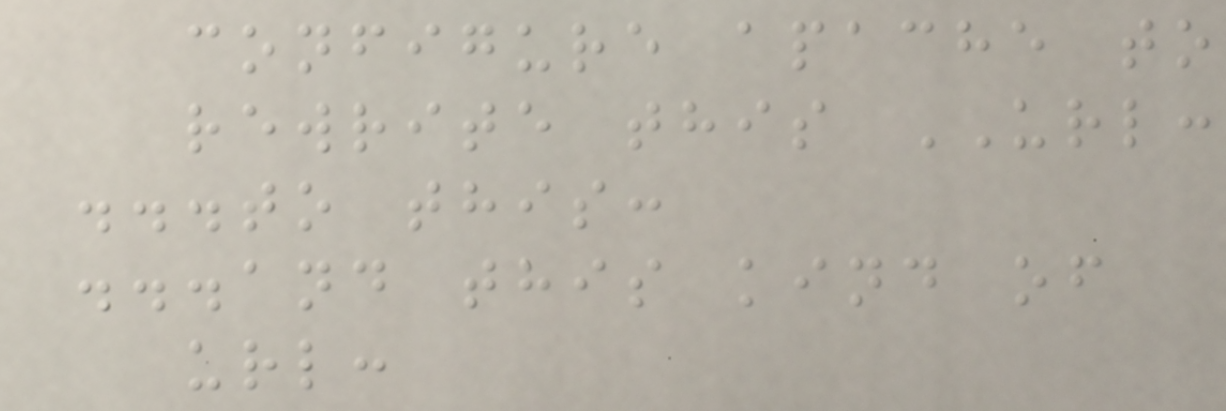configure apache to
rewrite this URL:
...to this:
...and this kind of
url:
